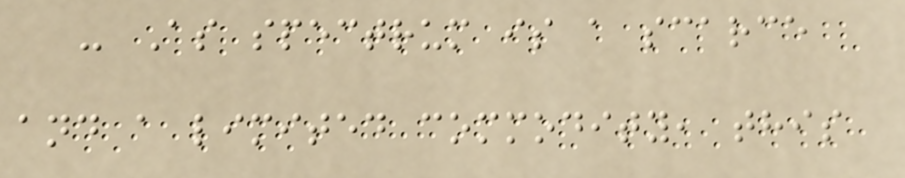- As spectrum is a scarce
and a limited commodity, this
